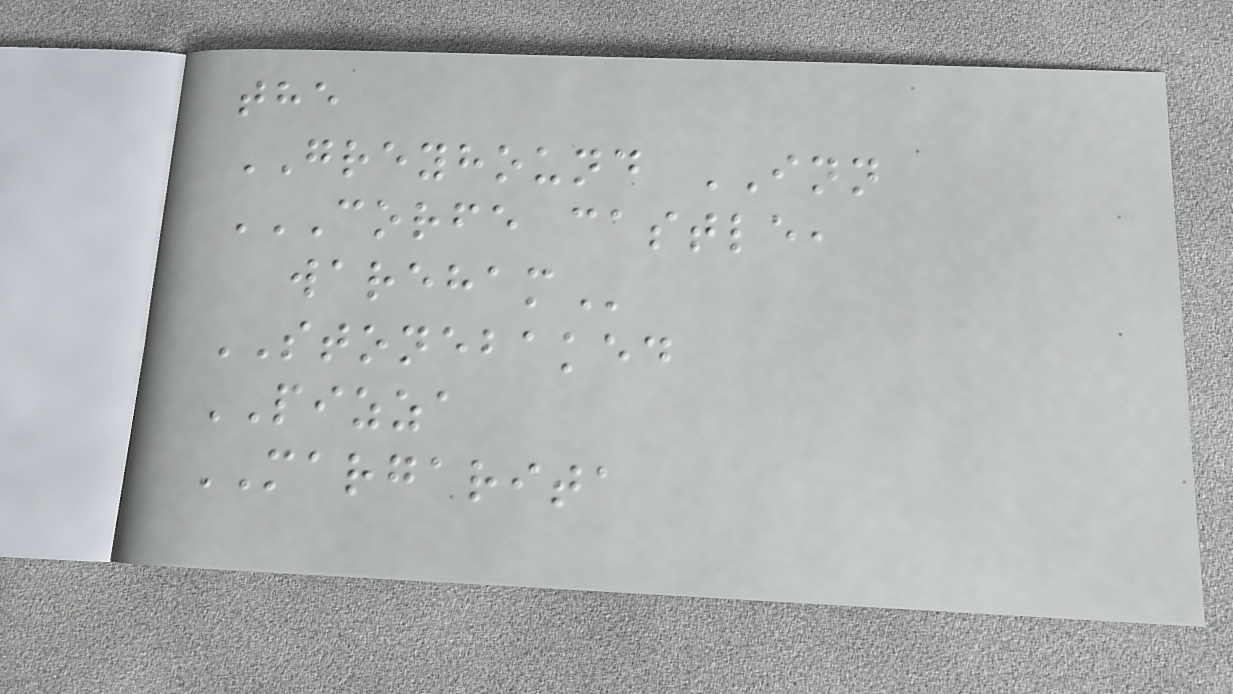the
GREYHOUND INN
CORFE CASTLE,
WAREHAM
STONEBAKED
PIZZA
MARGARITA
